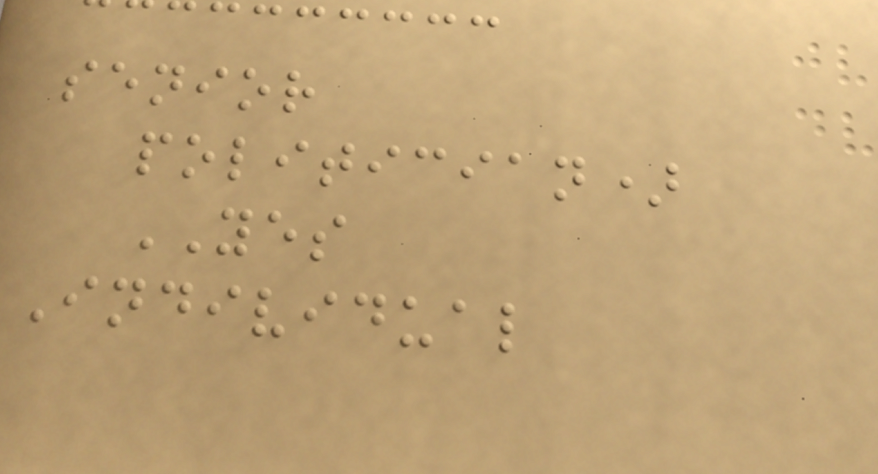senior
politician)
YES
Individual
